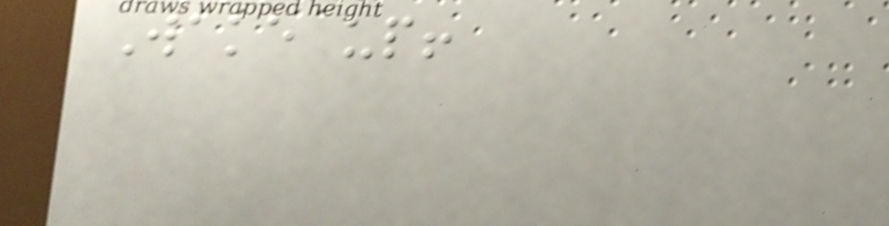Wake up!
